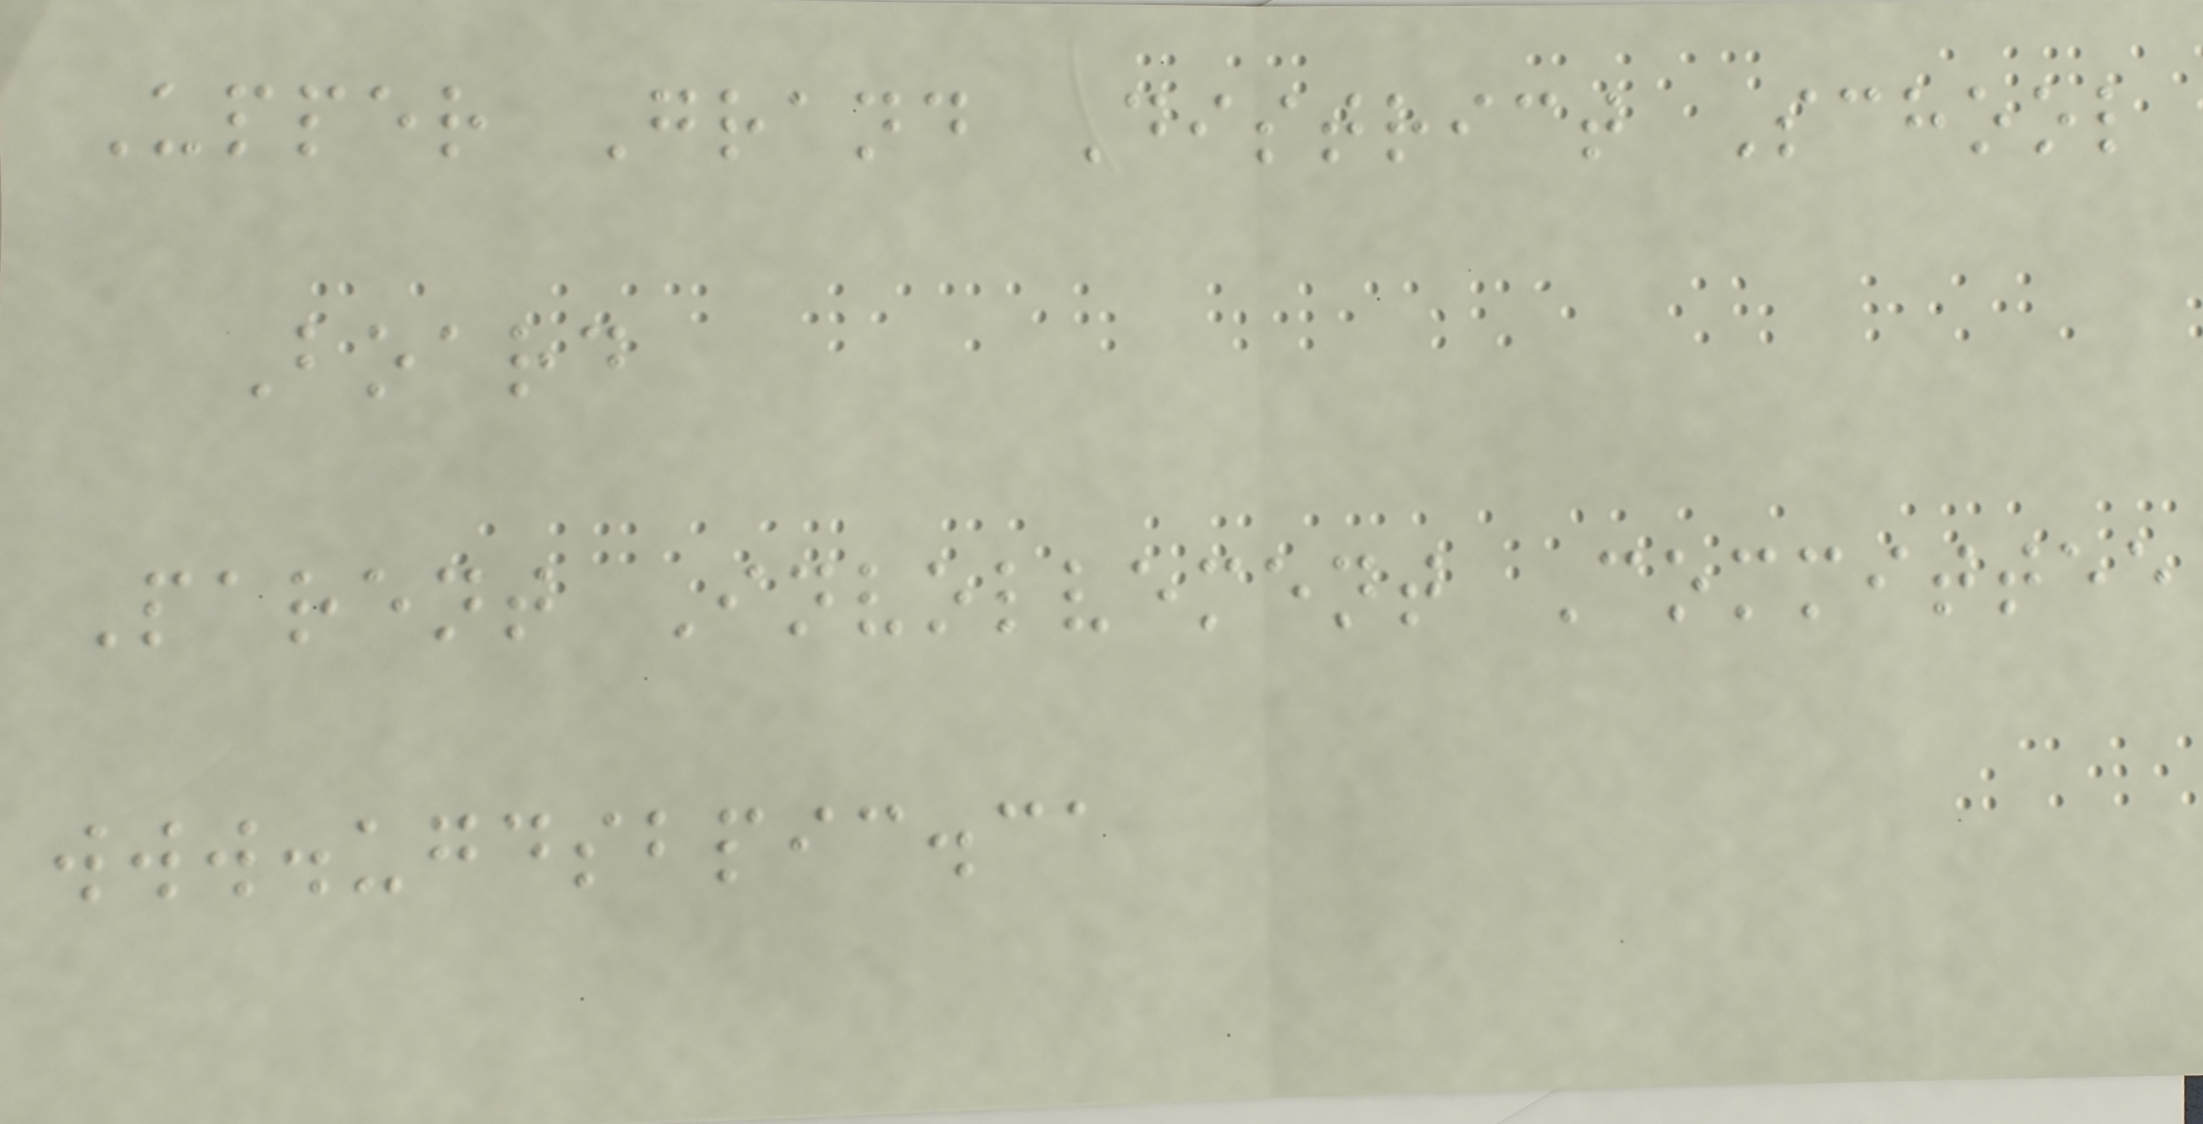Upper Grand District School
Board
Parent Involvement Committee
www.ugdsbpic.ca
